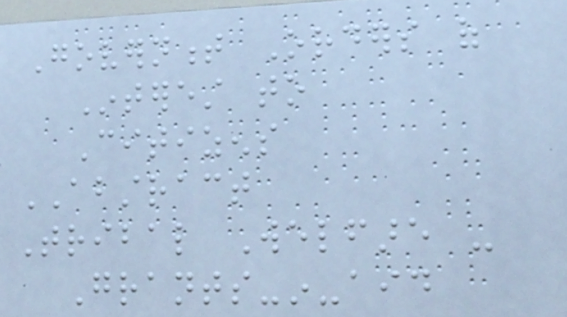Government Orders of
Interest to
Citizens
ABSTRACT
Tribal Welfare -
Grants-in-aid
